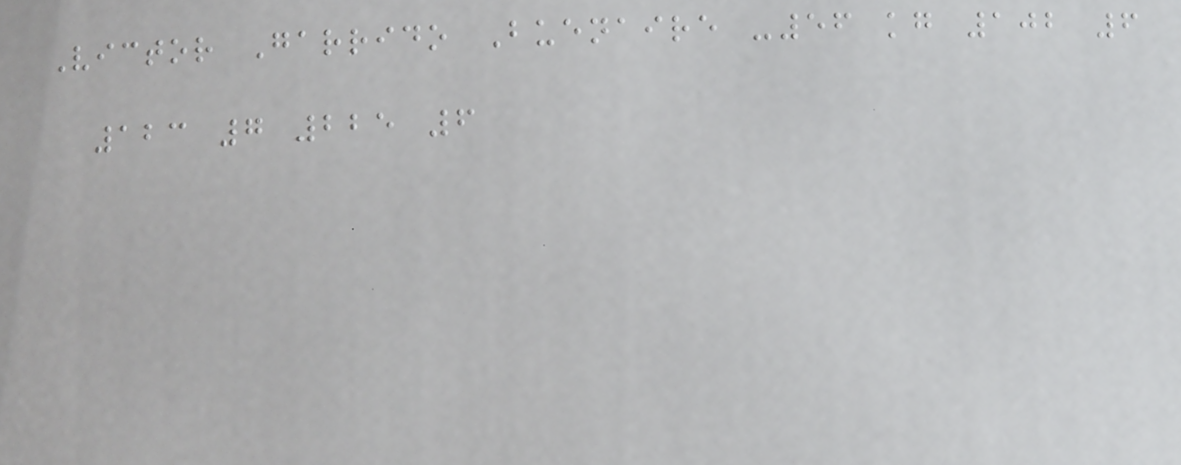Victor Garrido Buenaire -56 kg 102 6
123 7 225 6
